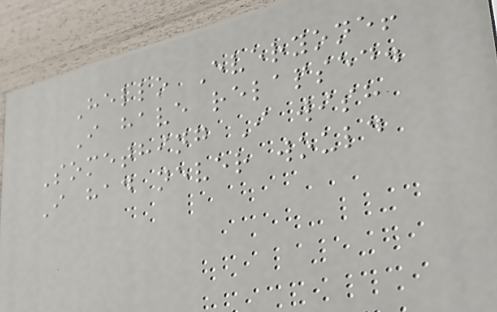Hello Everyone!
I have relapsed.
Something I wish
I had never would
